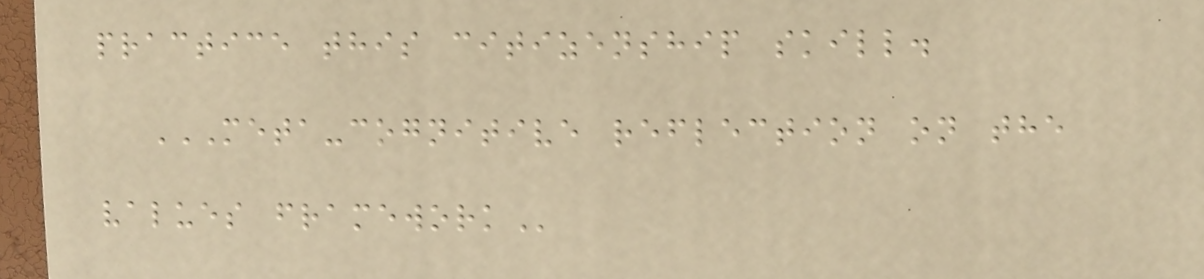practice this citizenship skill.
META-COGNITIVE REFLECTION ON THE
VALUES FRAMEWORK
